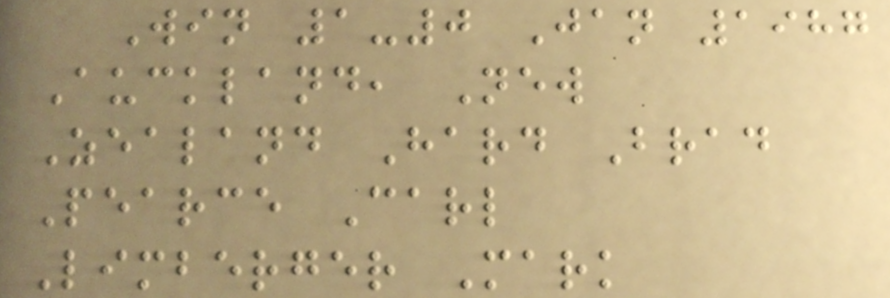Win 1-0 Jan 1987
Auckland, New
Zealand Hard Brad
Pearce Carl
Limberger Mark
